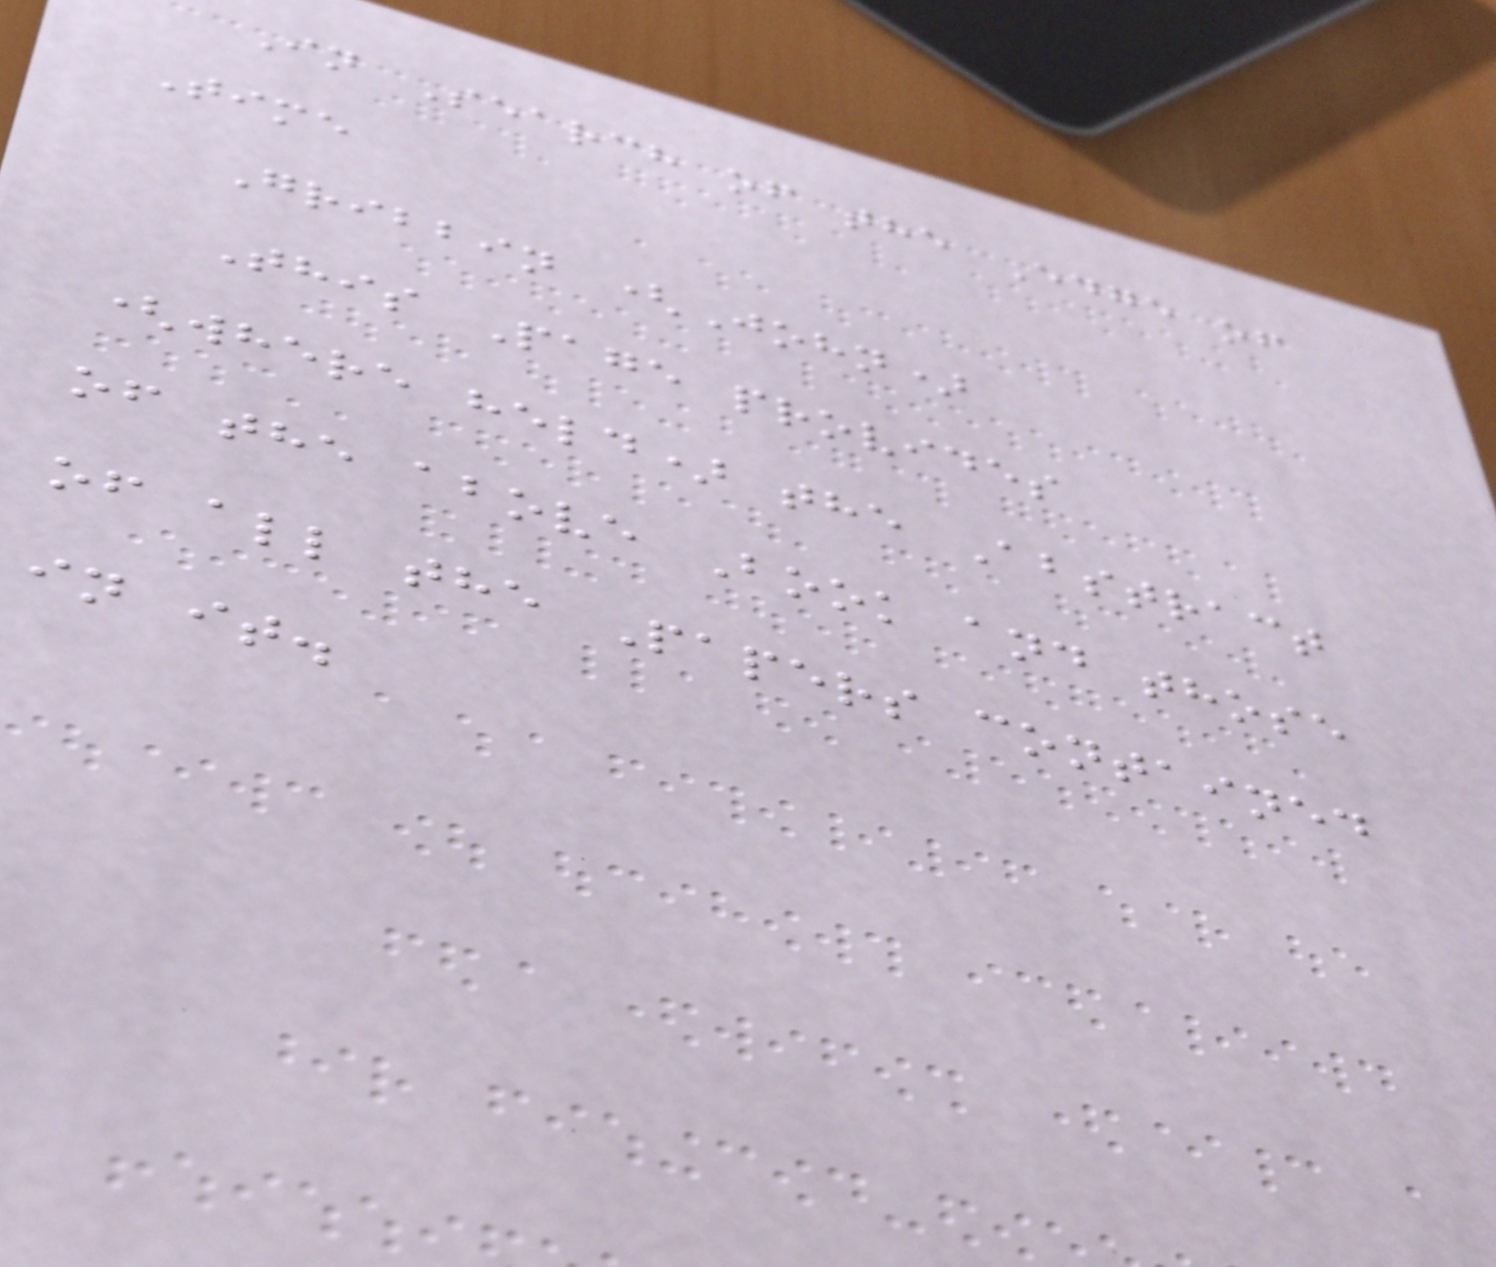In Search of the Edge of
Time
Gribbin (John)
This Page provides
(where held) the Abstract
of the above Book and those
of all the Papers contained
in it.
